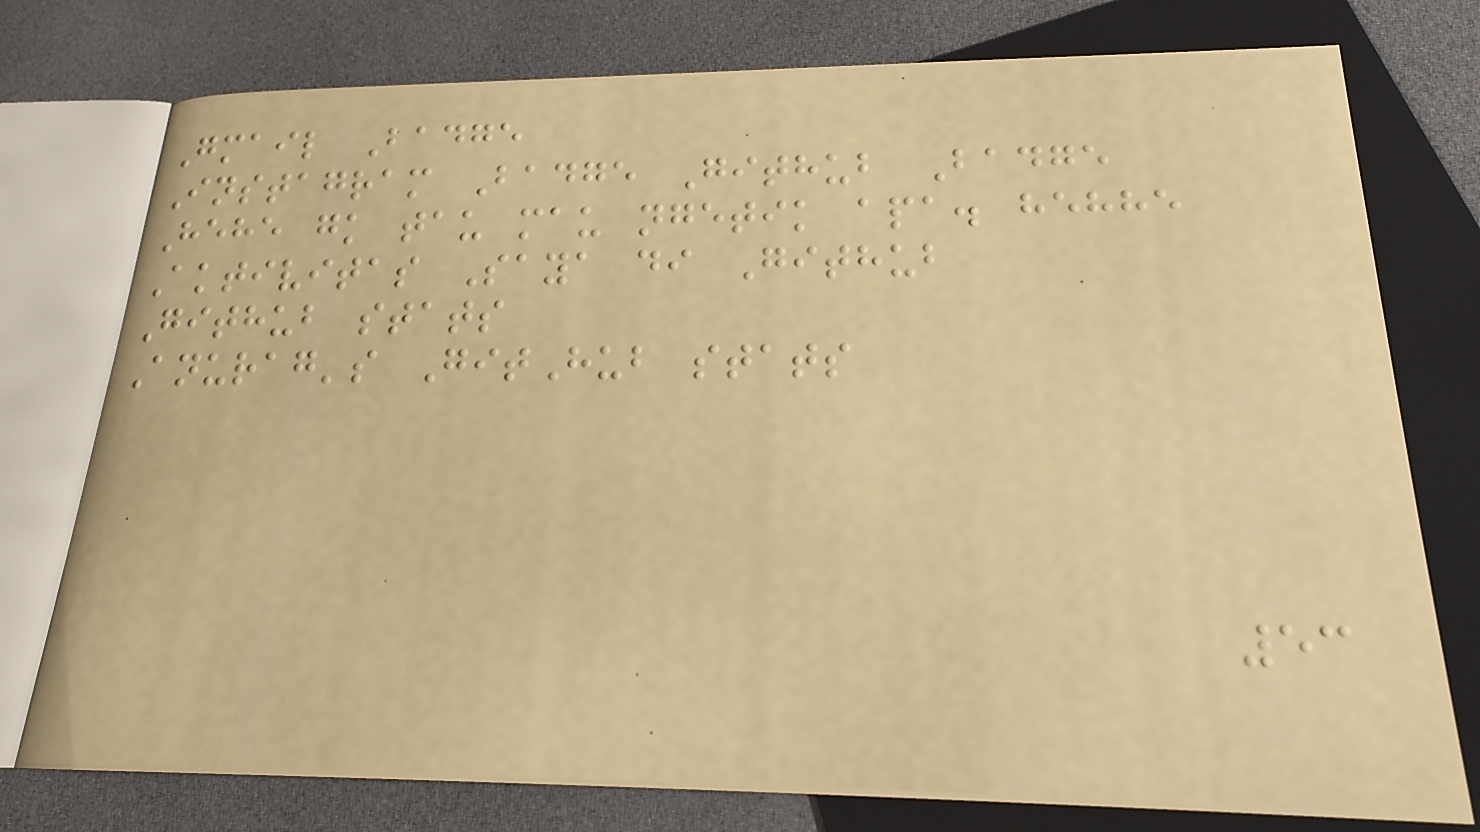Gmail Badge
Instagram Badge Github Badge
Hehe gk tau mau ngetik apa. hehhe
Aktivitas Saya di Github
Github stats
Anurag's GitHub stats
53
